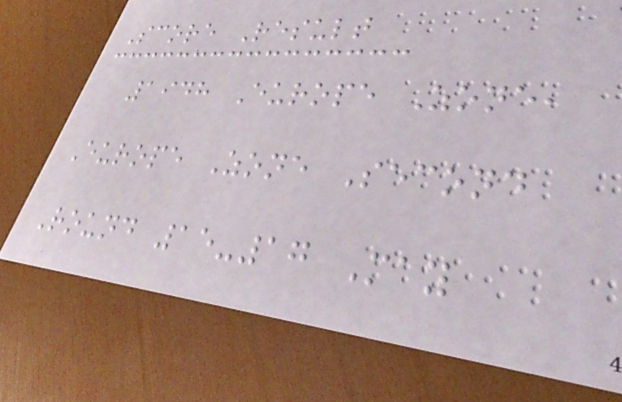Score Result
1948 Europe Zone,
Europe Zone Second
Round 15-17 May
